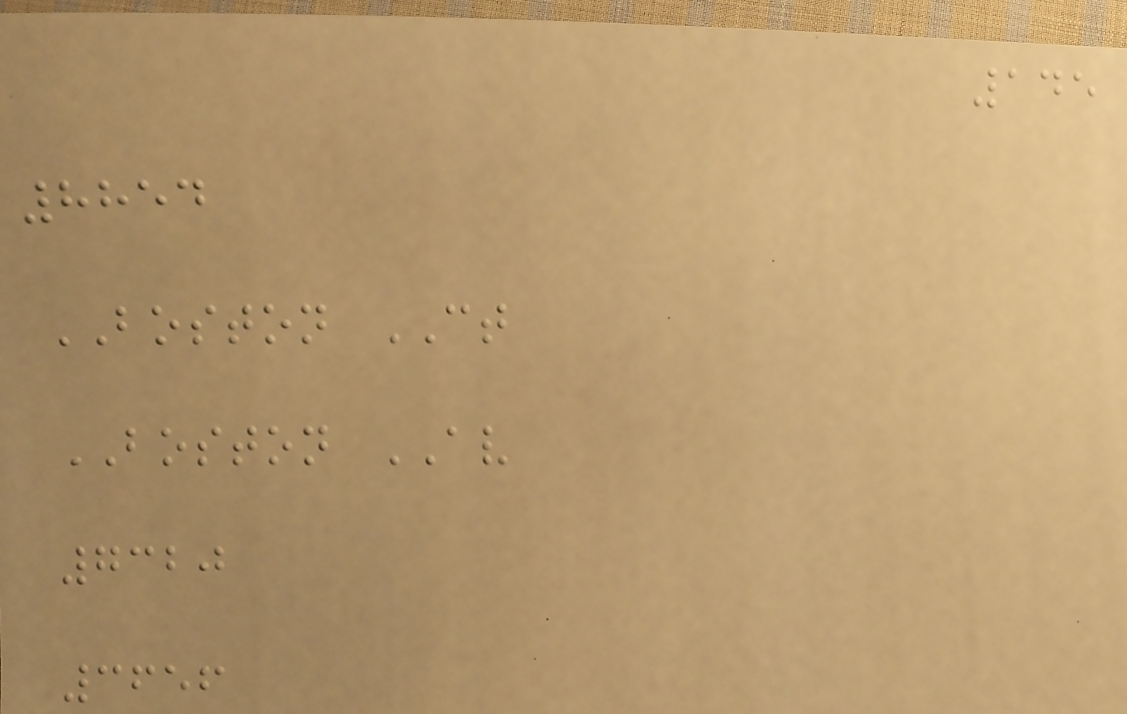145
8854
BOSTON CT
BOSTON AV
7320
3656
